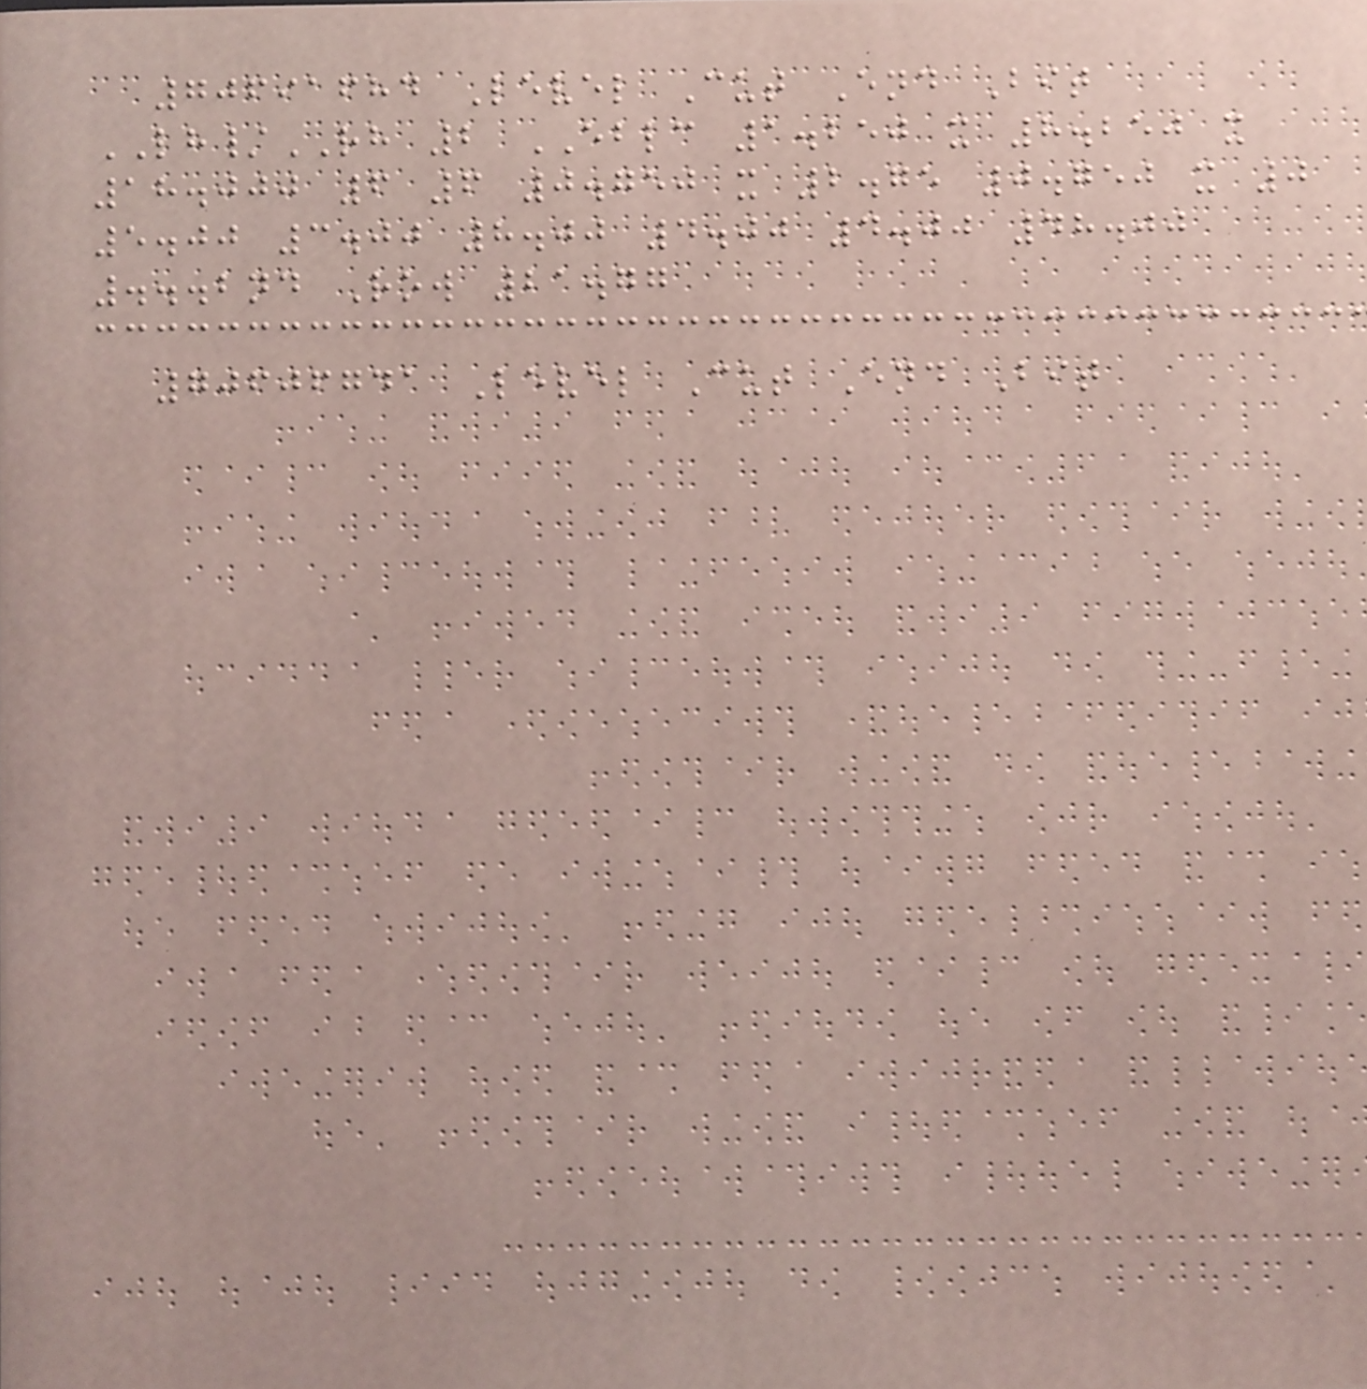70691684 Level Cut End Bit
LH/RH 2 EBLC 1.250 x 8.250 x
18.000 6 6 0.750 x 2.75 0.750 x 0
5.00 3.00 8.00 4.00 4.00 48.00
...2nd Row 21.77
70606741 Level Cut End Bit
